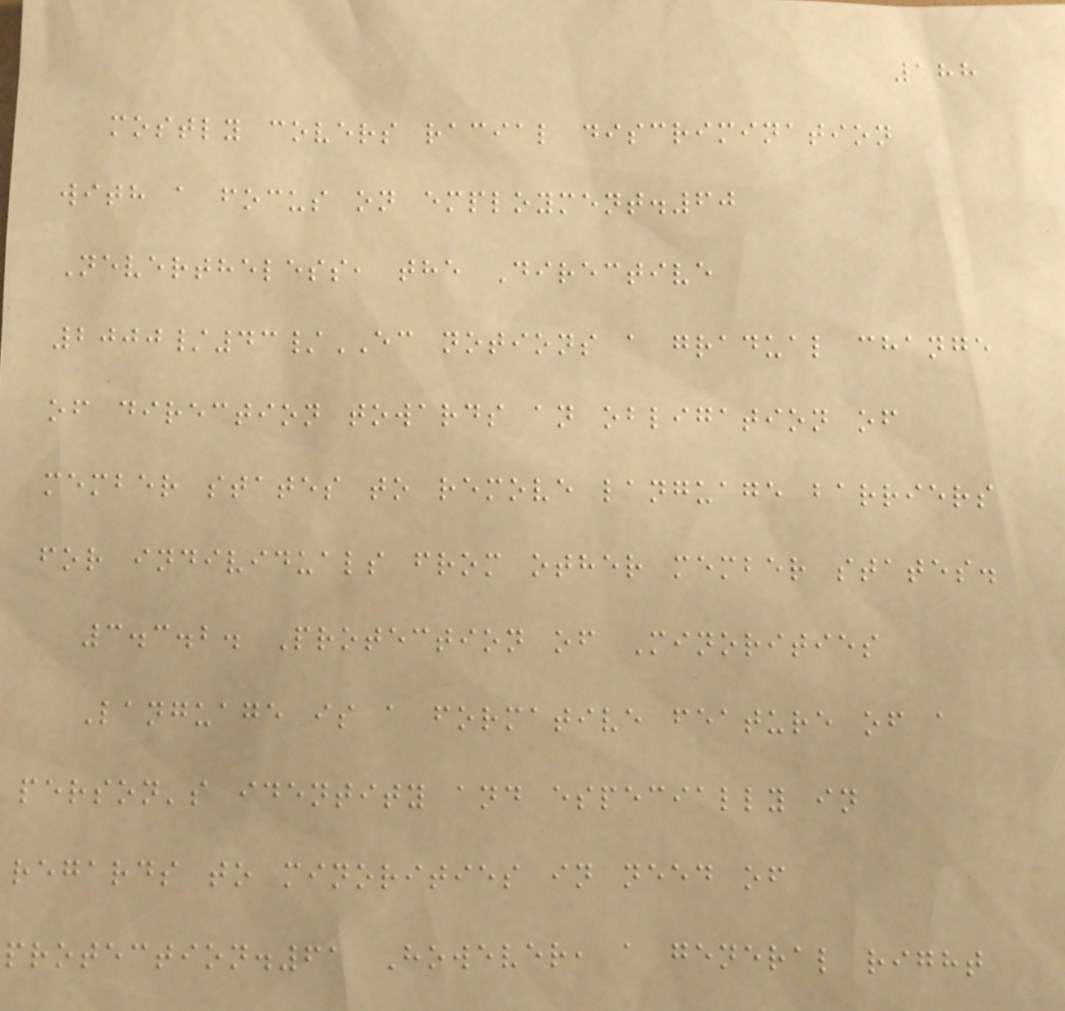188
mostly covers racial discrimination
with a focus on employment.60
Nevertheless, the Directive
2000/43/EC notions a gradual change
of direction towards an obligation of
member states to remove language barriers
for individuals from other member states.
3.3.2. Protection of Minorities
Language is a formative feature of a
person's identity and especially in
regards to minorities in need of
protection.61 However, a general right
